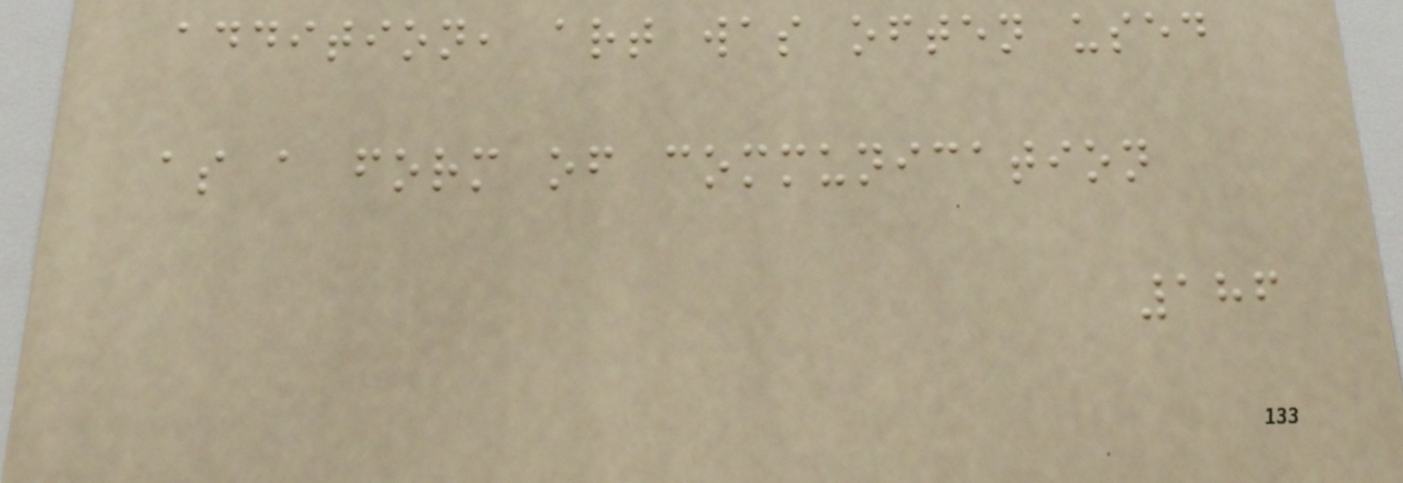addition, art was often used
as a form of communication
186
